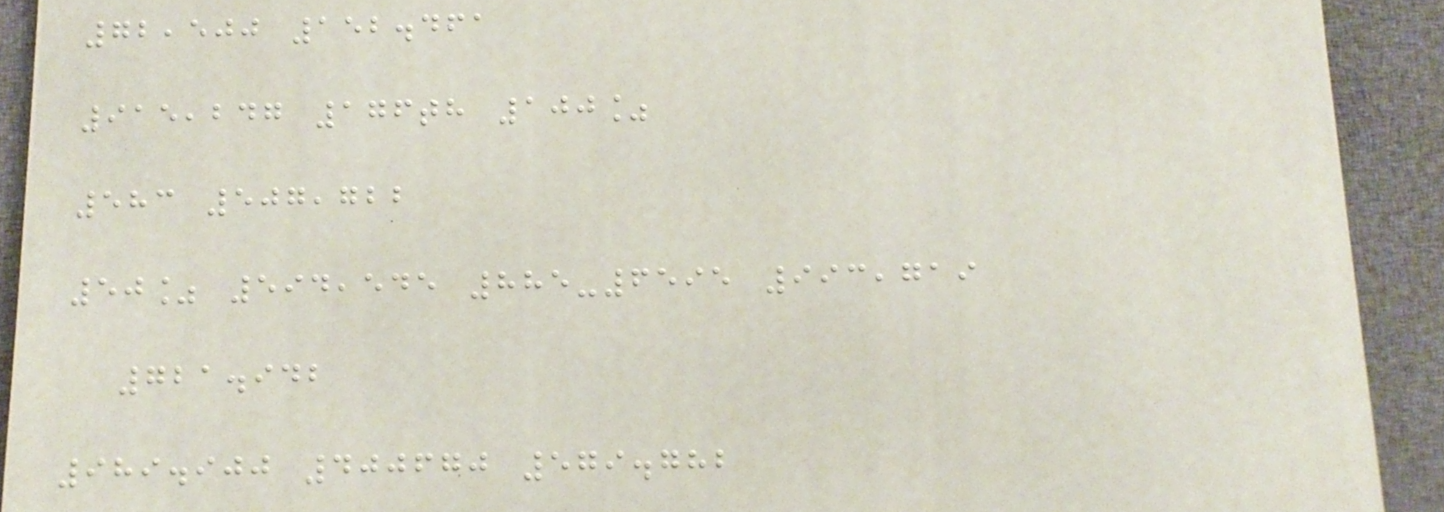72,500 152.461
915,247 176th 100%
583 507,722
50% 594,545 885-6595 993,719
721.942
989.900 400670 579.782
